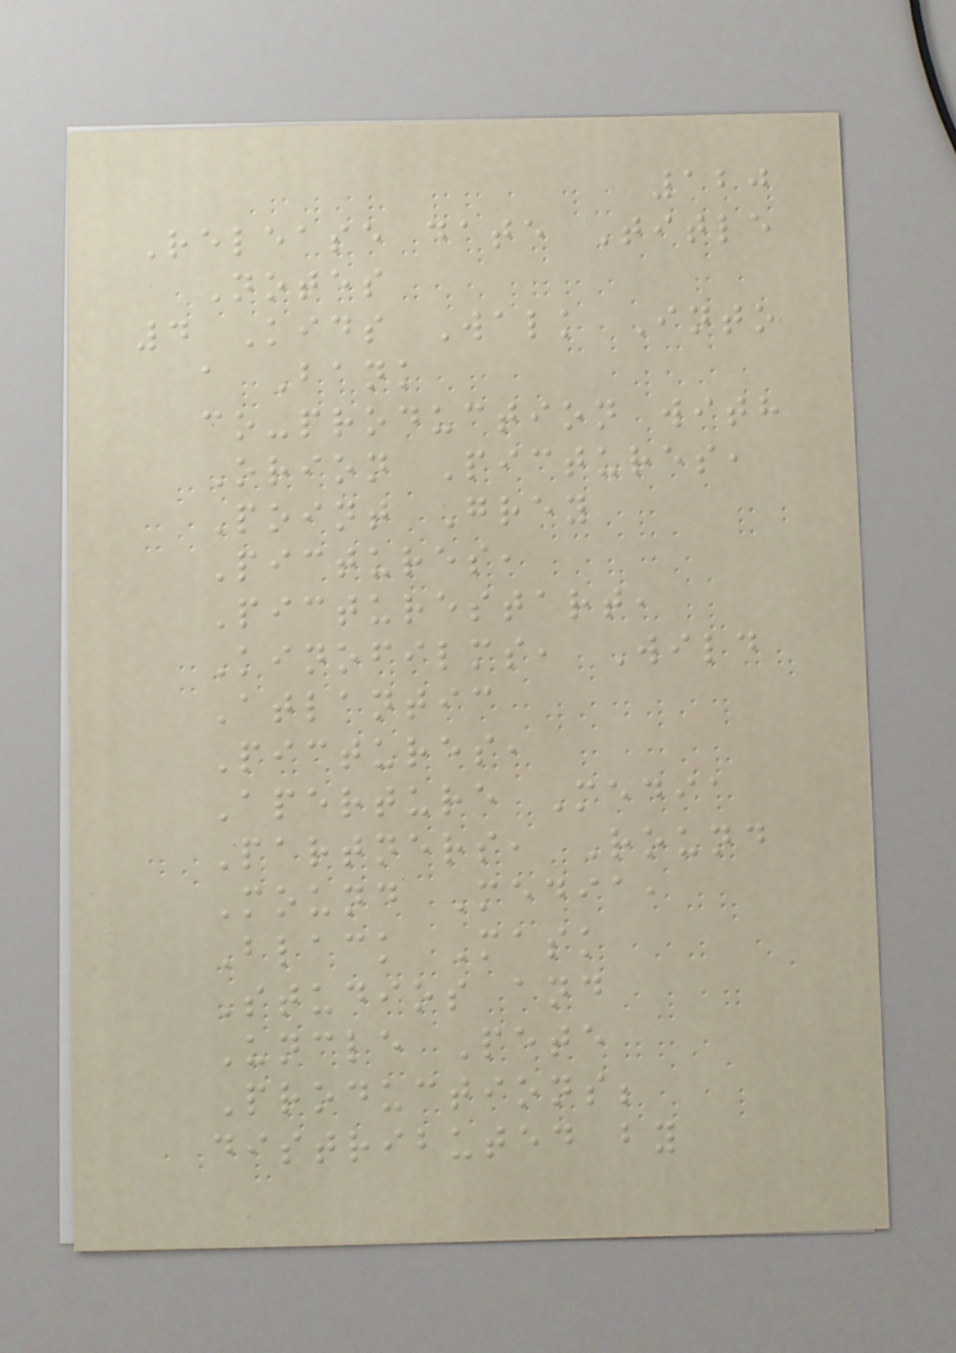120
Release date Title
Notes
4 Kids Walk Into
a Bank
co-production with
Orion Pictures,
Point Grey
Pictures,
Picturestart,
Kinofilms, Wild
Atlantic
Pictures,
Aperture Media
Partners, Round
Mound Media,
Black Mask
Studios and
Uncle Pete
Productions;
distributed by
